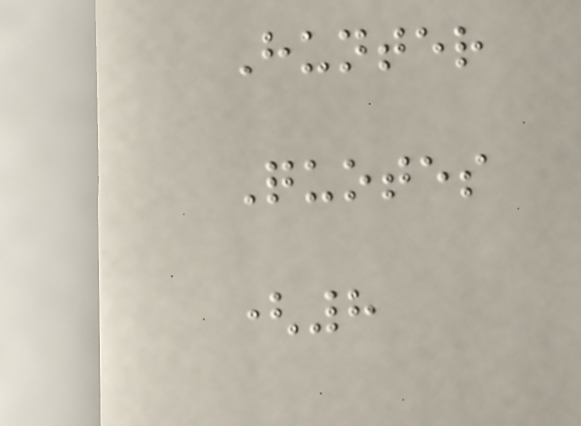Hunter
Quotes
(8
